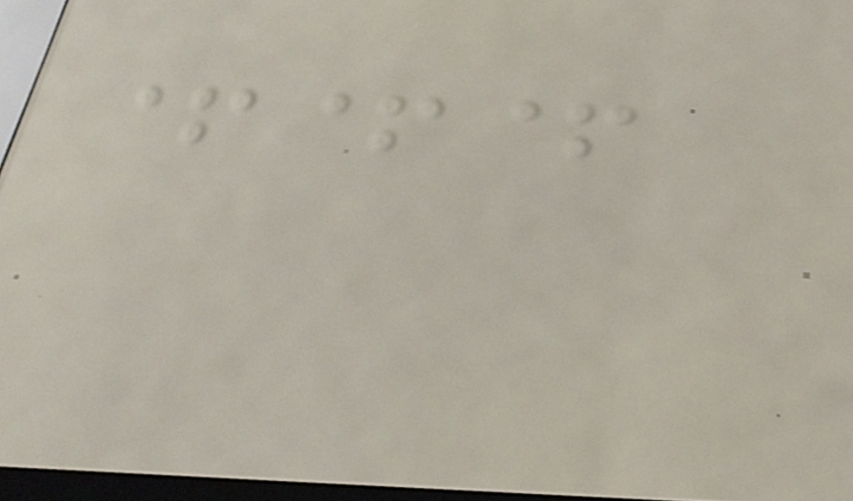+++
